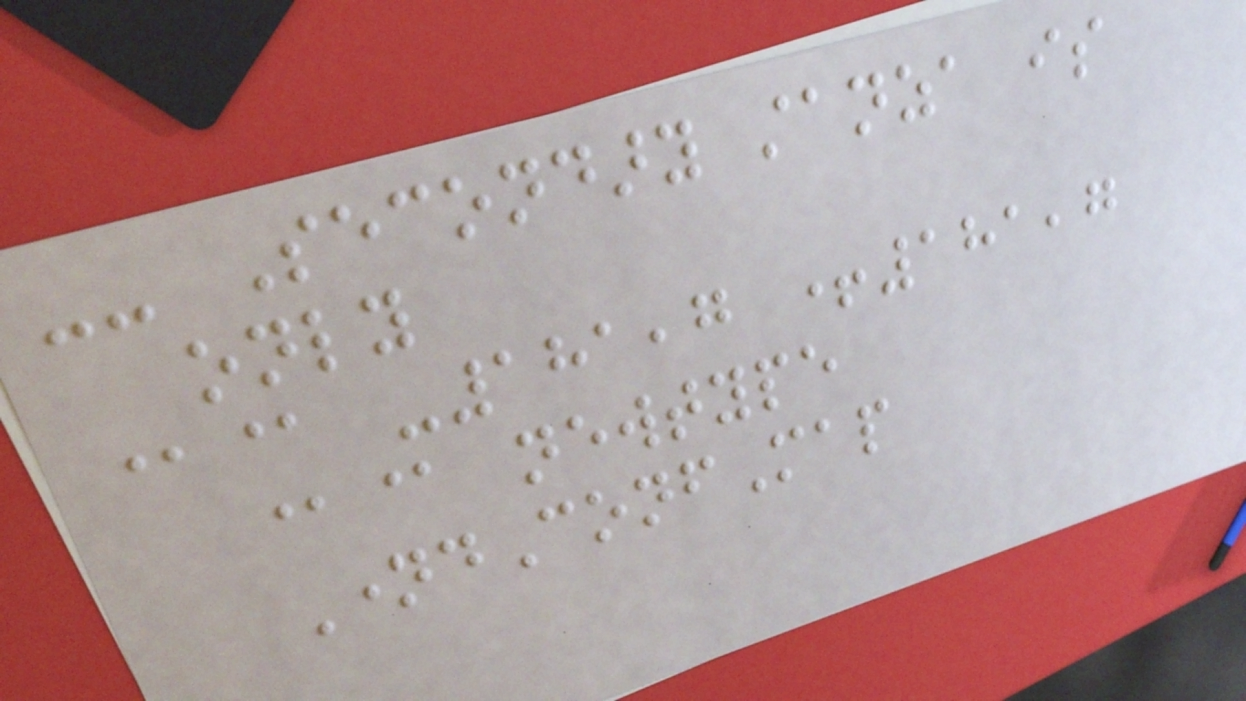-- Secondary stanza is
only
@@ -181,7 +181,7
@@ newtype
NamedConfMap
